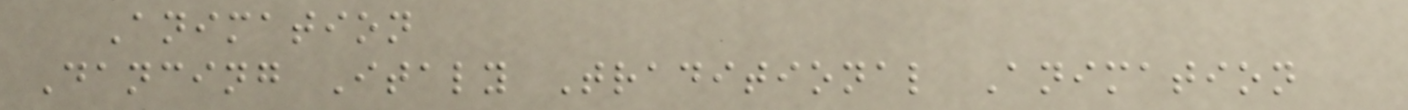Animation
Dancing Italy Traditional Animation
